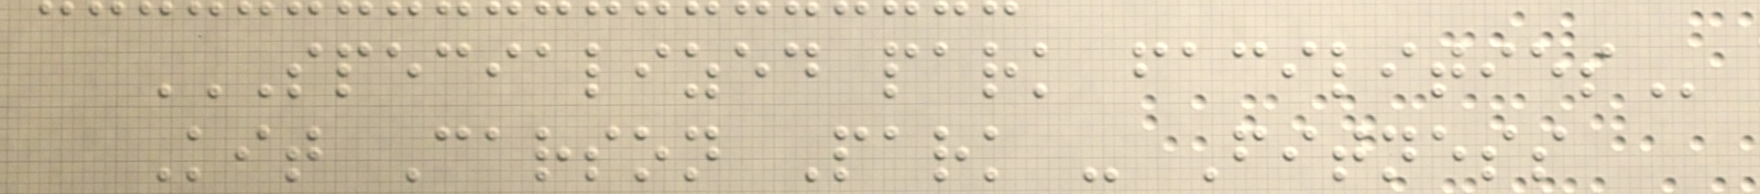SPECIALIZED PARK FACILITIES
Kit Carson Park - Fitness
